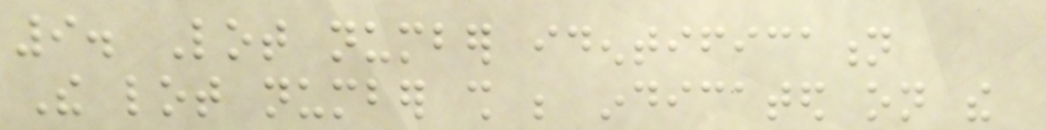9. Lot number identification
The lot number shall be indicated on the
